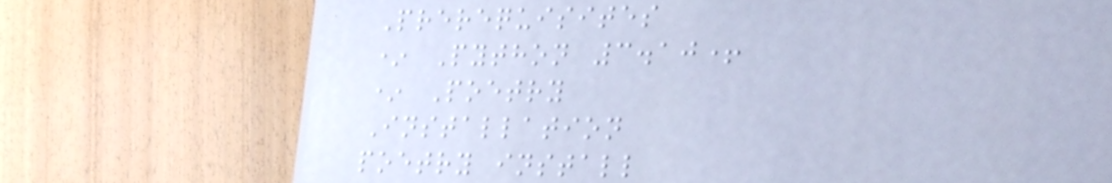Prerequisites
* Python 3.10+
* Poetry
Installation
poetry install
